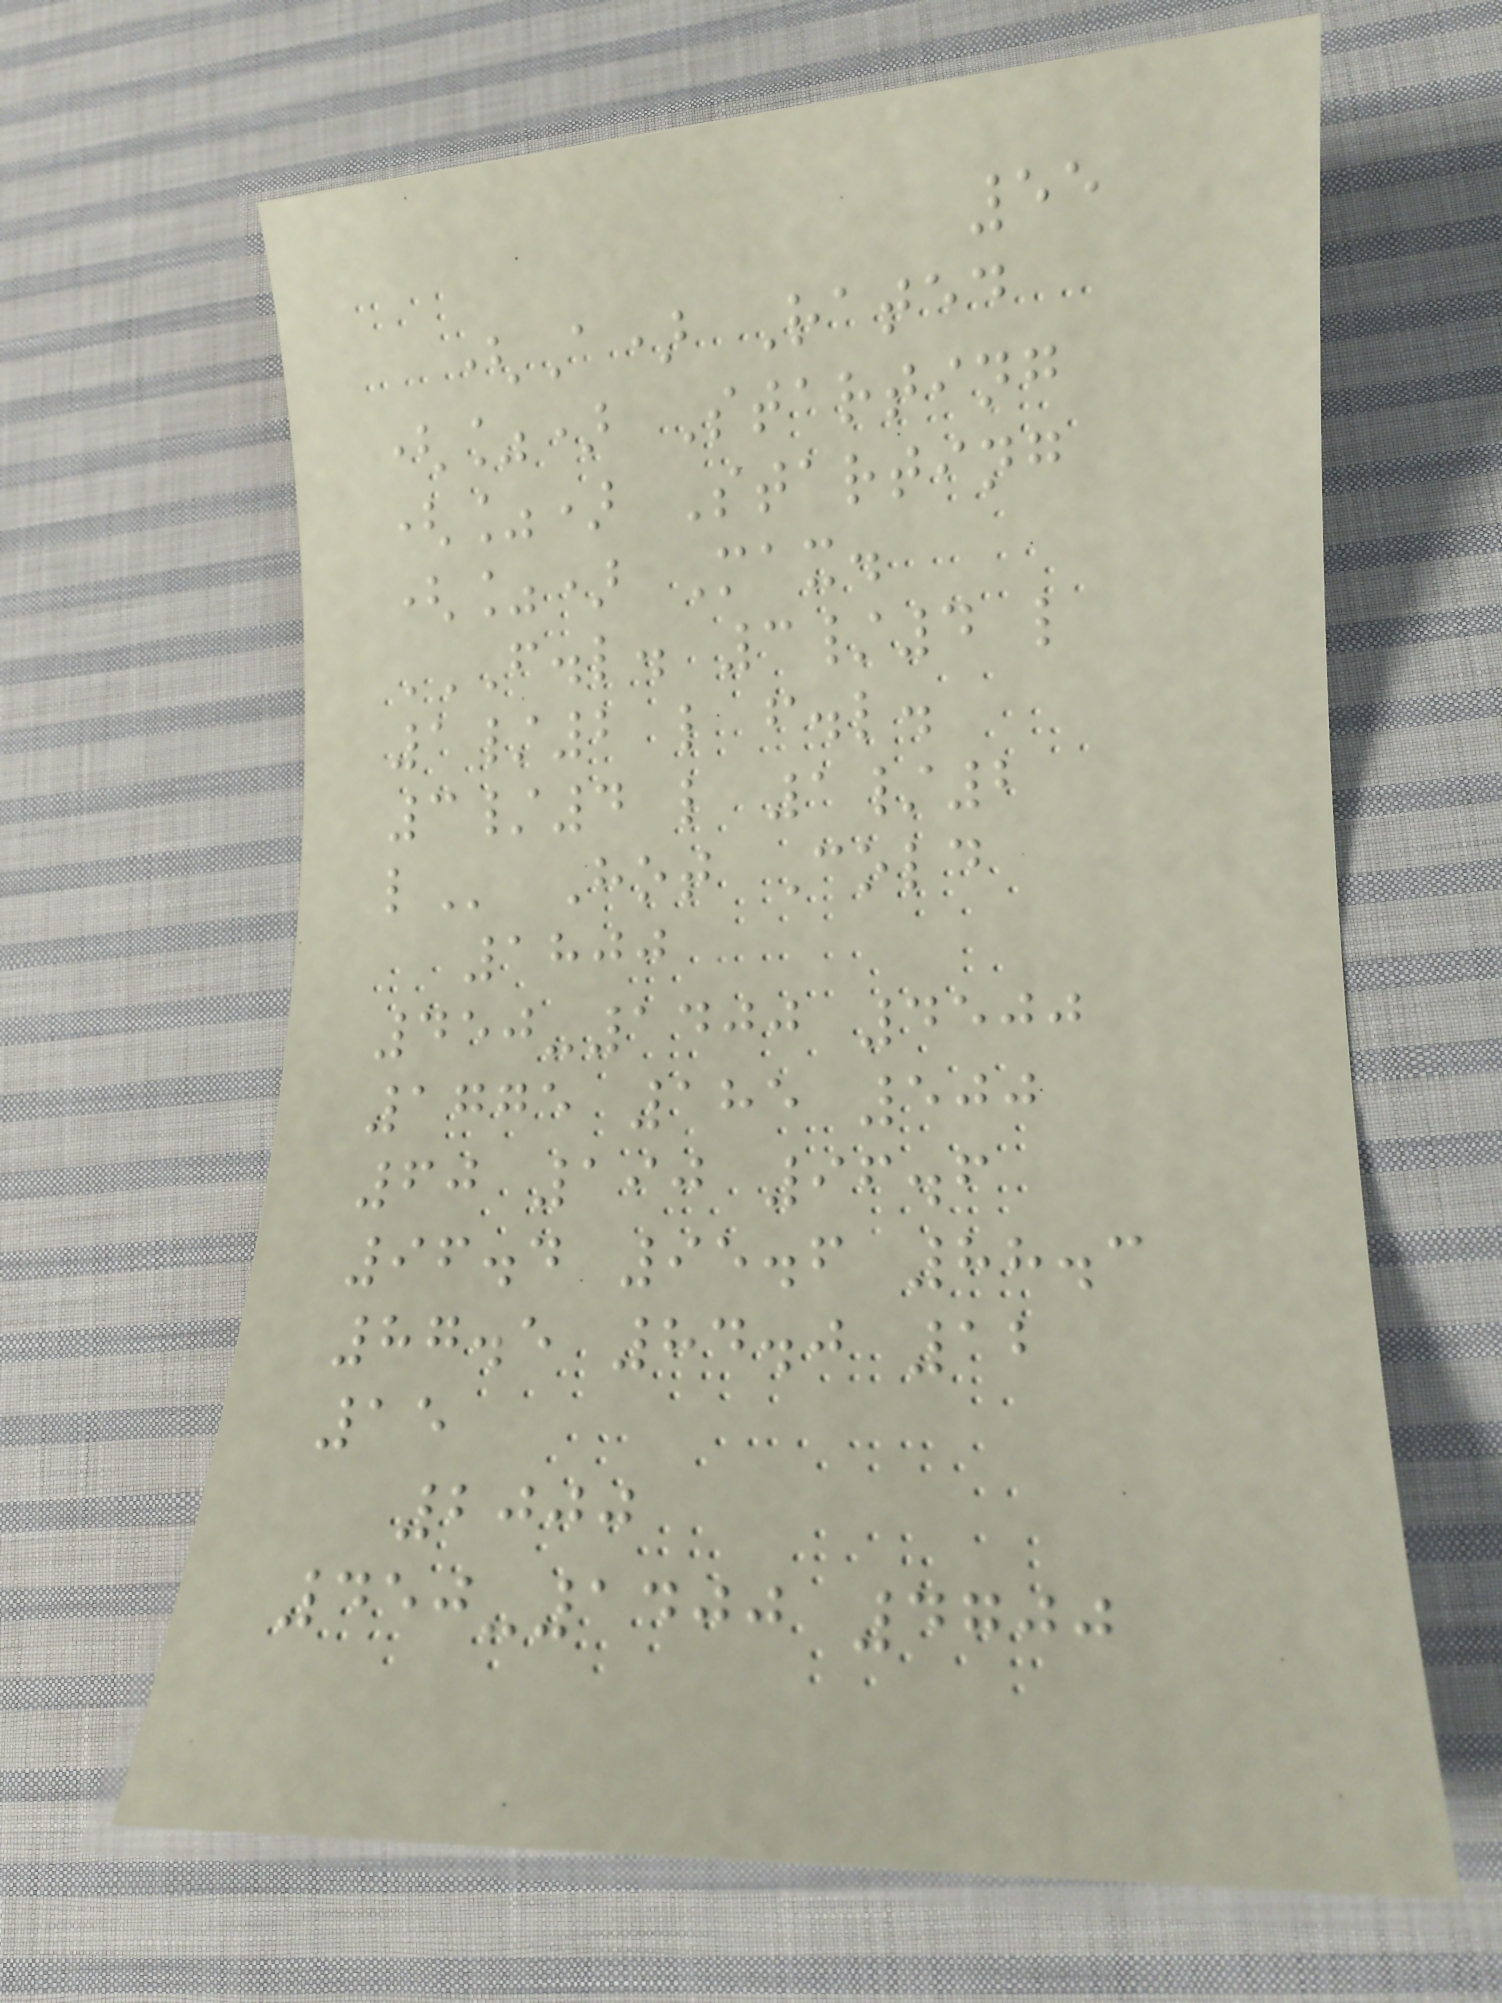55
(A) Rated
(%) Starting
(%) Starting
(%) Max.
F.L. 3/4 L
1/2 L F.L.
3/4 L 1/2
L Hot Cold
1800
450-1400 4500
1775 185 500
60 190 96.6
96.4 95.6 88.3
87.5 84.0 12
15
2000
450-1400 4700
